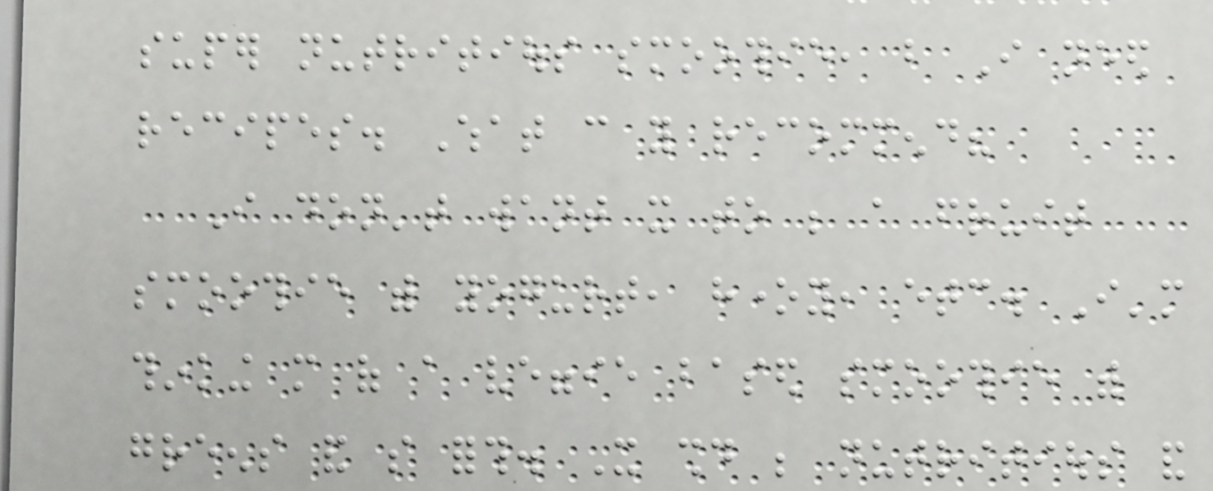super nutritious smoothie, but I need
recipes. What can you recommend?
I don't want it to be a fruit
smoothie with yogurt, honey, etc. I'm
thinking more of a veggie based smoothie with
greens and so forth. It should be nutritious and
